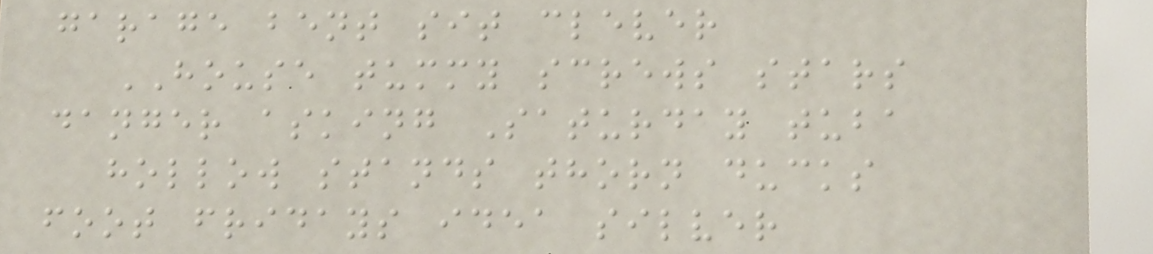garage bent sit clever
HOUSE tummy screws stars
danger asking Saturday tuba
hollow stands thorn ducks
foot fridays idea silver
